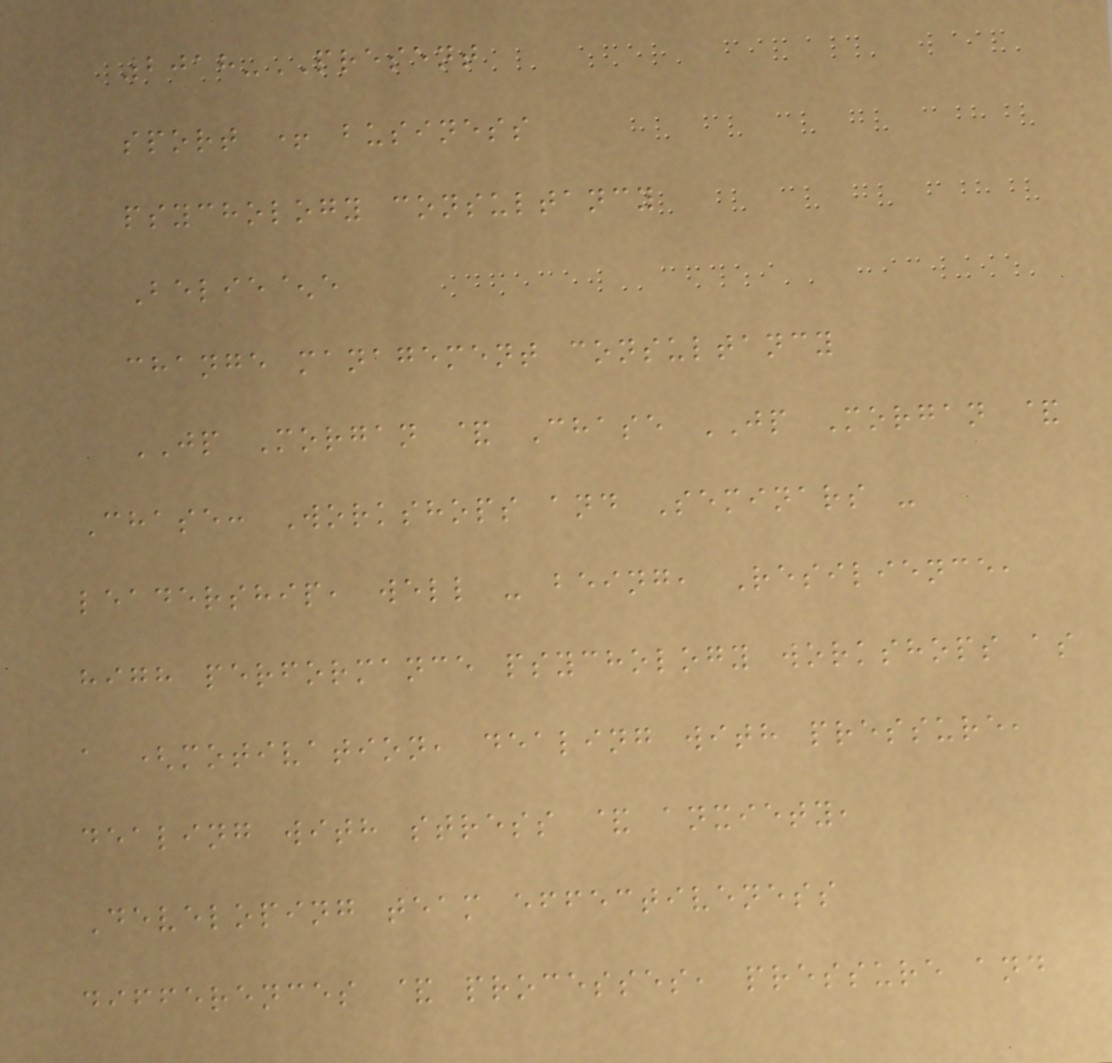2018-PRESENT
sport + business
psychology consultancy
Belie^e
change management consultancy
JP Morgan & Chase JP Morgan &
Chase: Workshops and Seminars -
leadership, well - being, Resilience,
high performance psychology workshops as
a (motivation, dealing with pressure,
dealing with stress & anxiety,
Developing team effectiveness
differences & processes, pressure and
